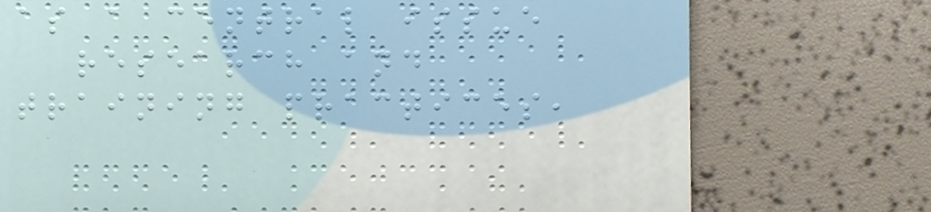as a central issue
research and
training practices,
